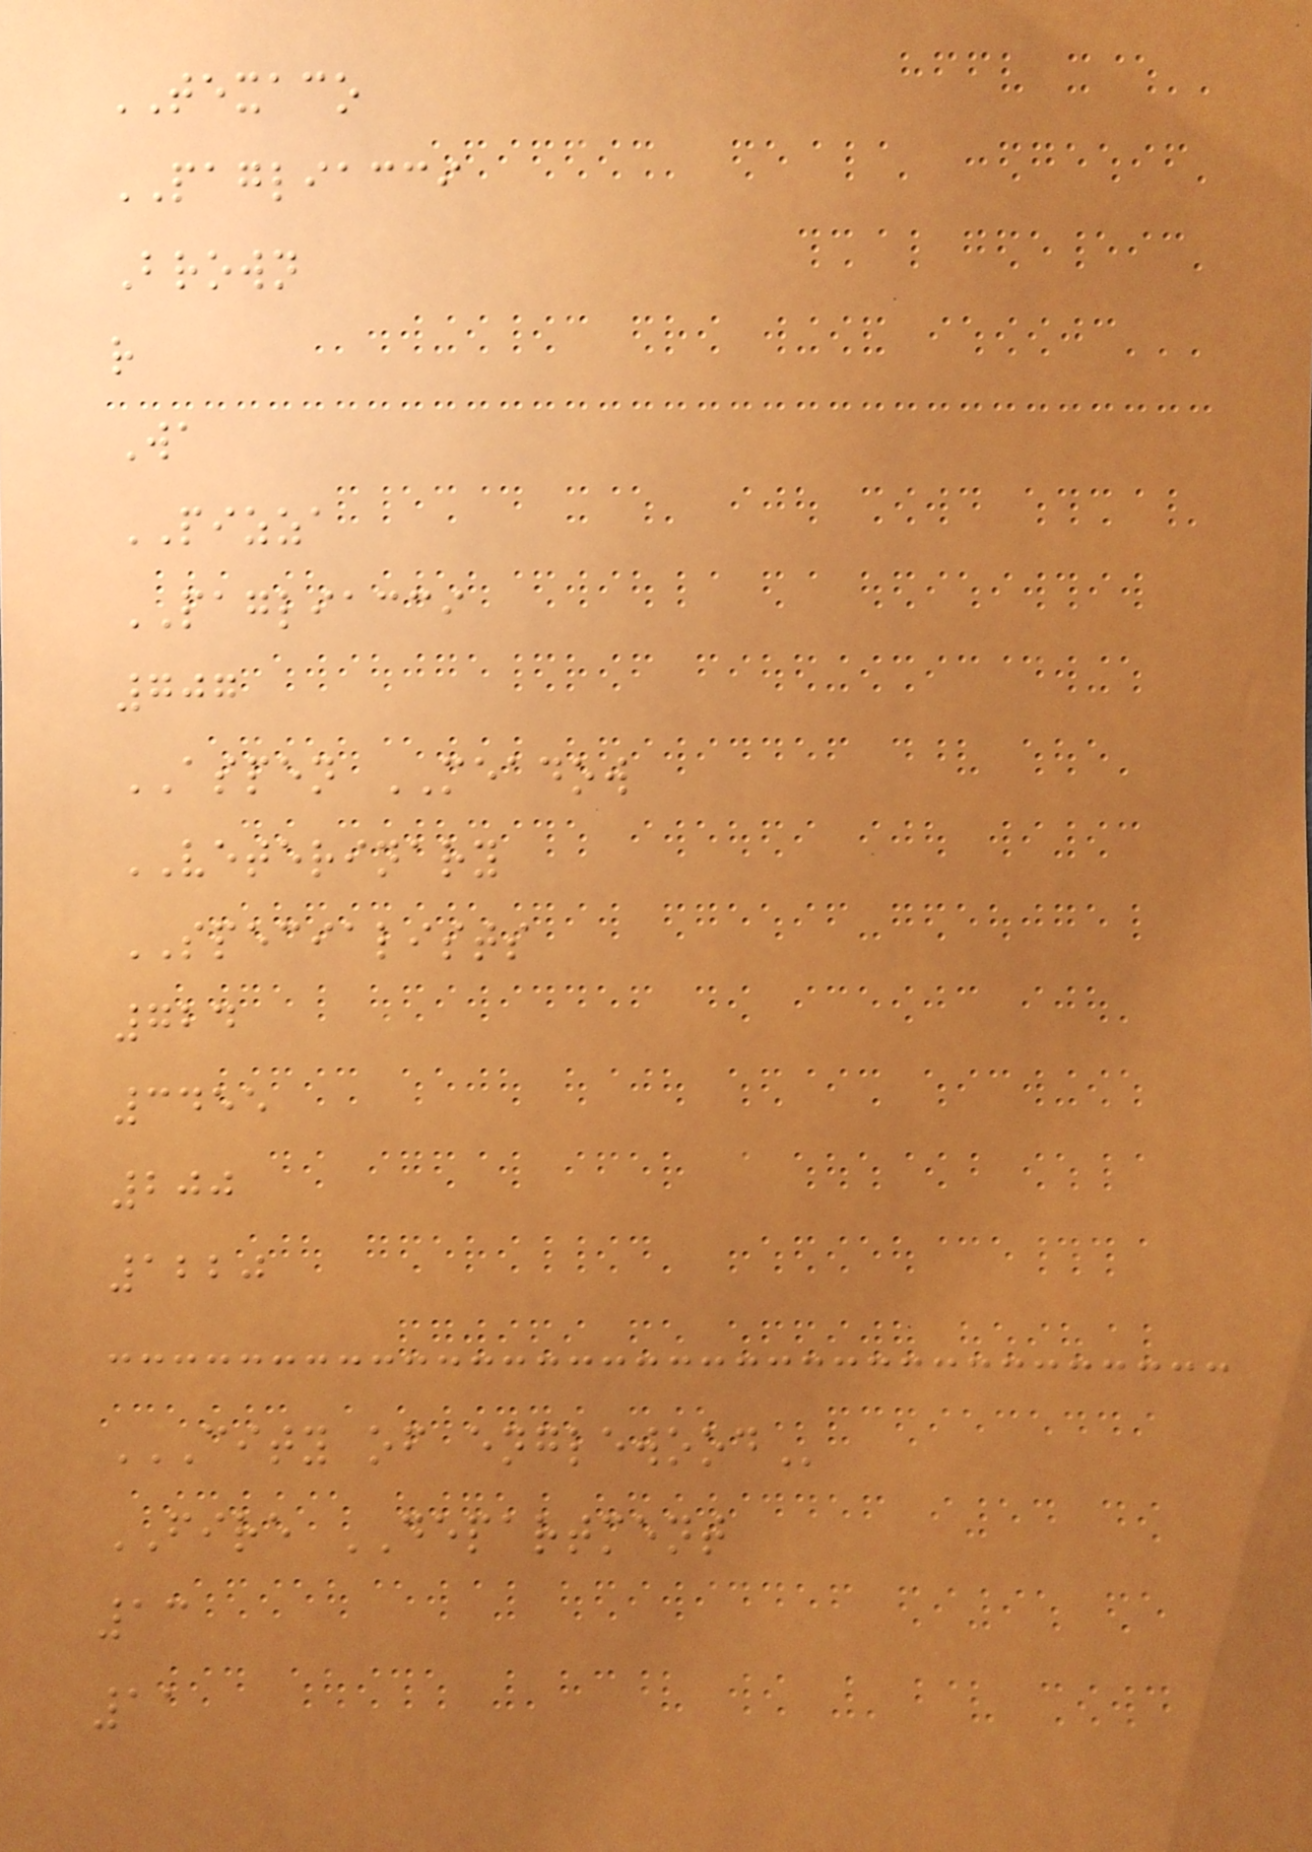TEXACO
PAGLIACCI
Brown
r
Wa
PIZZA
PAGLIACCI
707
ASPEN MEADOW
VETERINARY
SPECIALISTS
724
3455
200
1220
CITY OF ENGLEWOOD
FIRE DEPARTMENT
13
11
